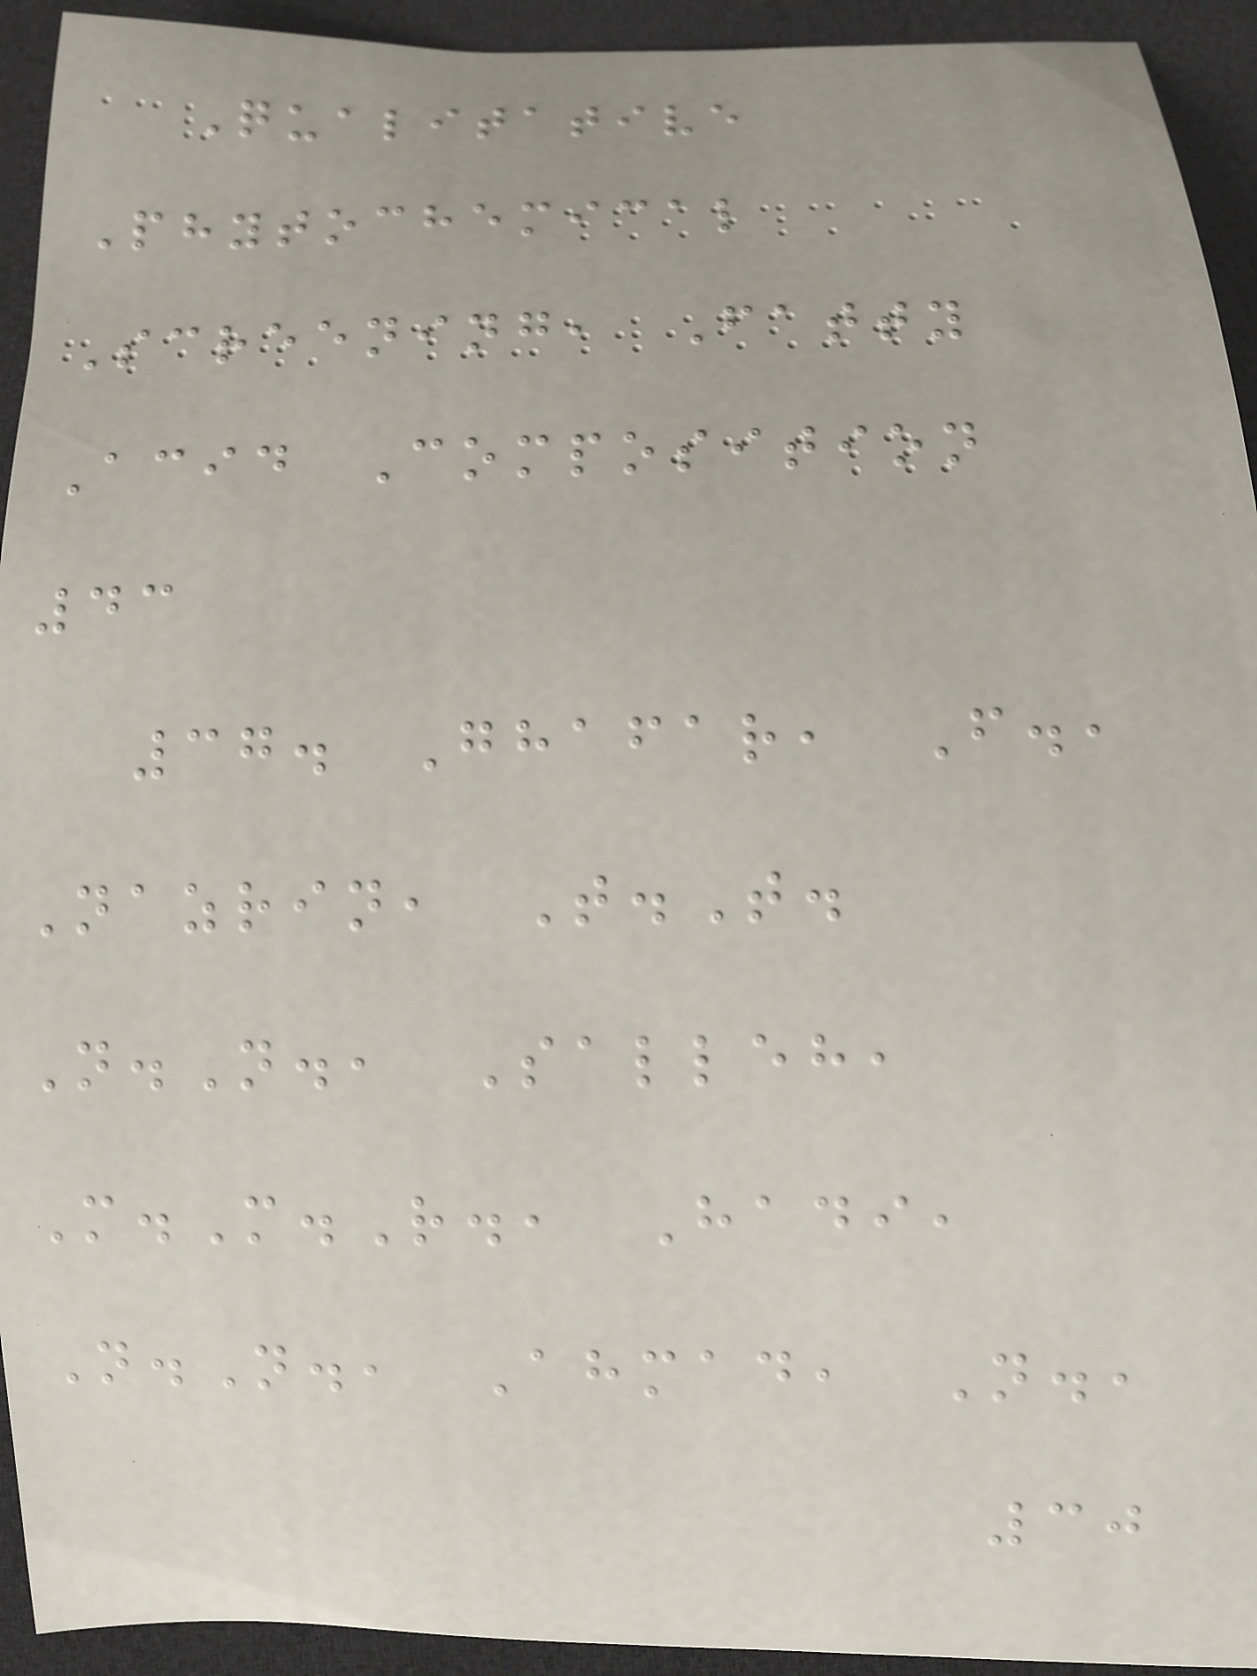Qualitative
Phytochemical
Screening, Fatty
Acid Composition
43
37. Ghafar, F.,
Nazrin, T.T.
N.N., Salleh,
M.M.R., Hadi,
N.N., Ahmad, N.,
30
